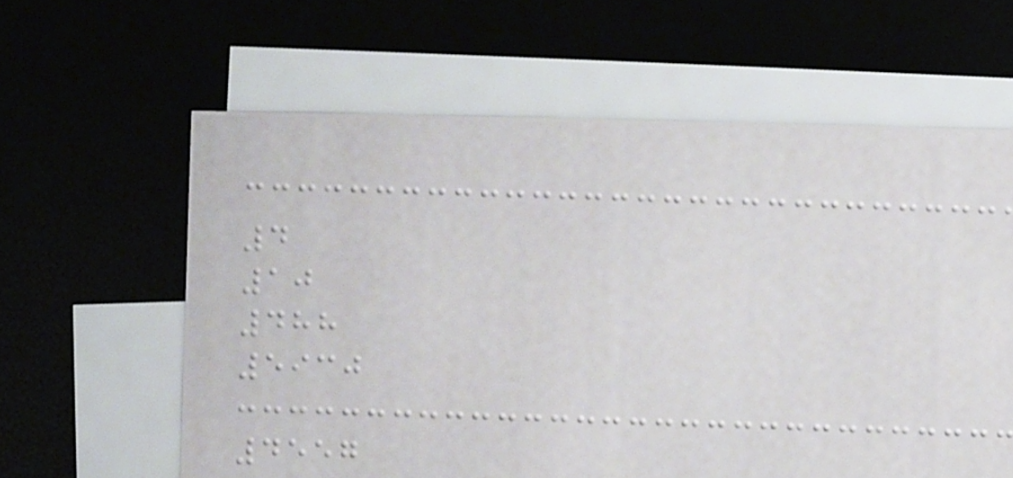4
10
488
5930
4557
